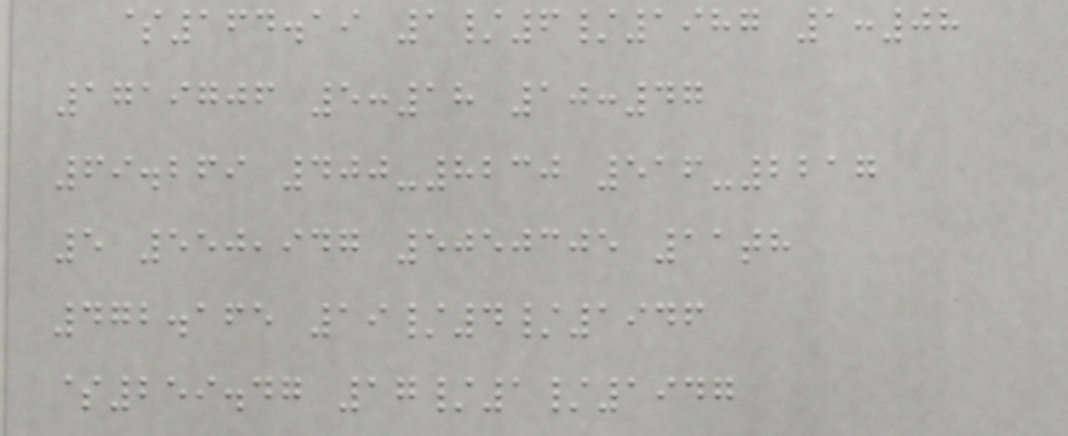$164.19 1/6/1987 1:08
1719706 5:18 10:47
69.269 400-8230 516-2217
5 550,947 5050305 11th
472.165 19/4/1946
$259.47 17/1/1947
